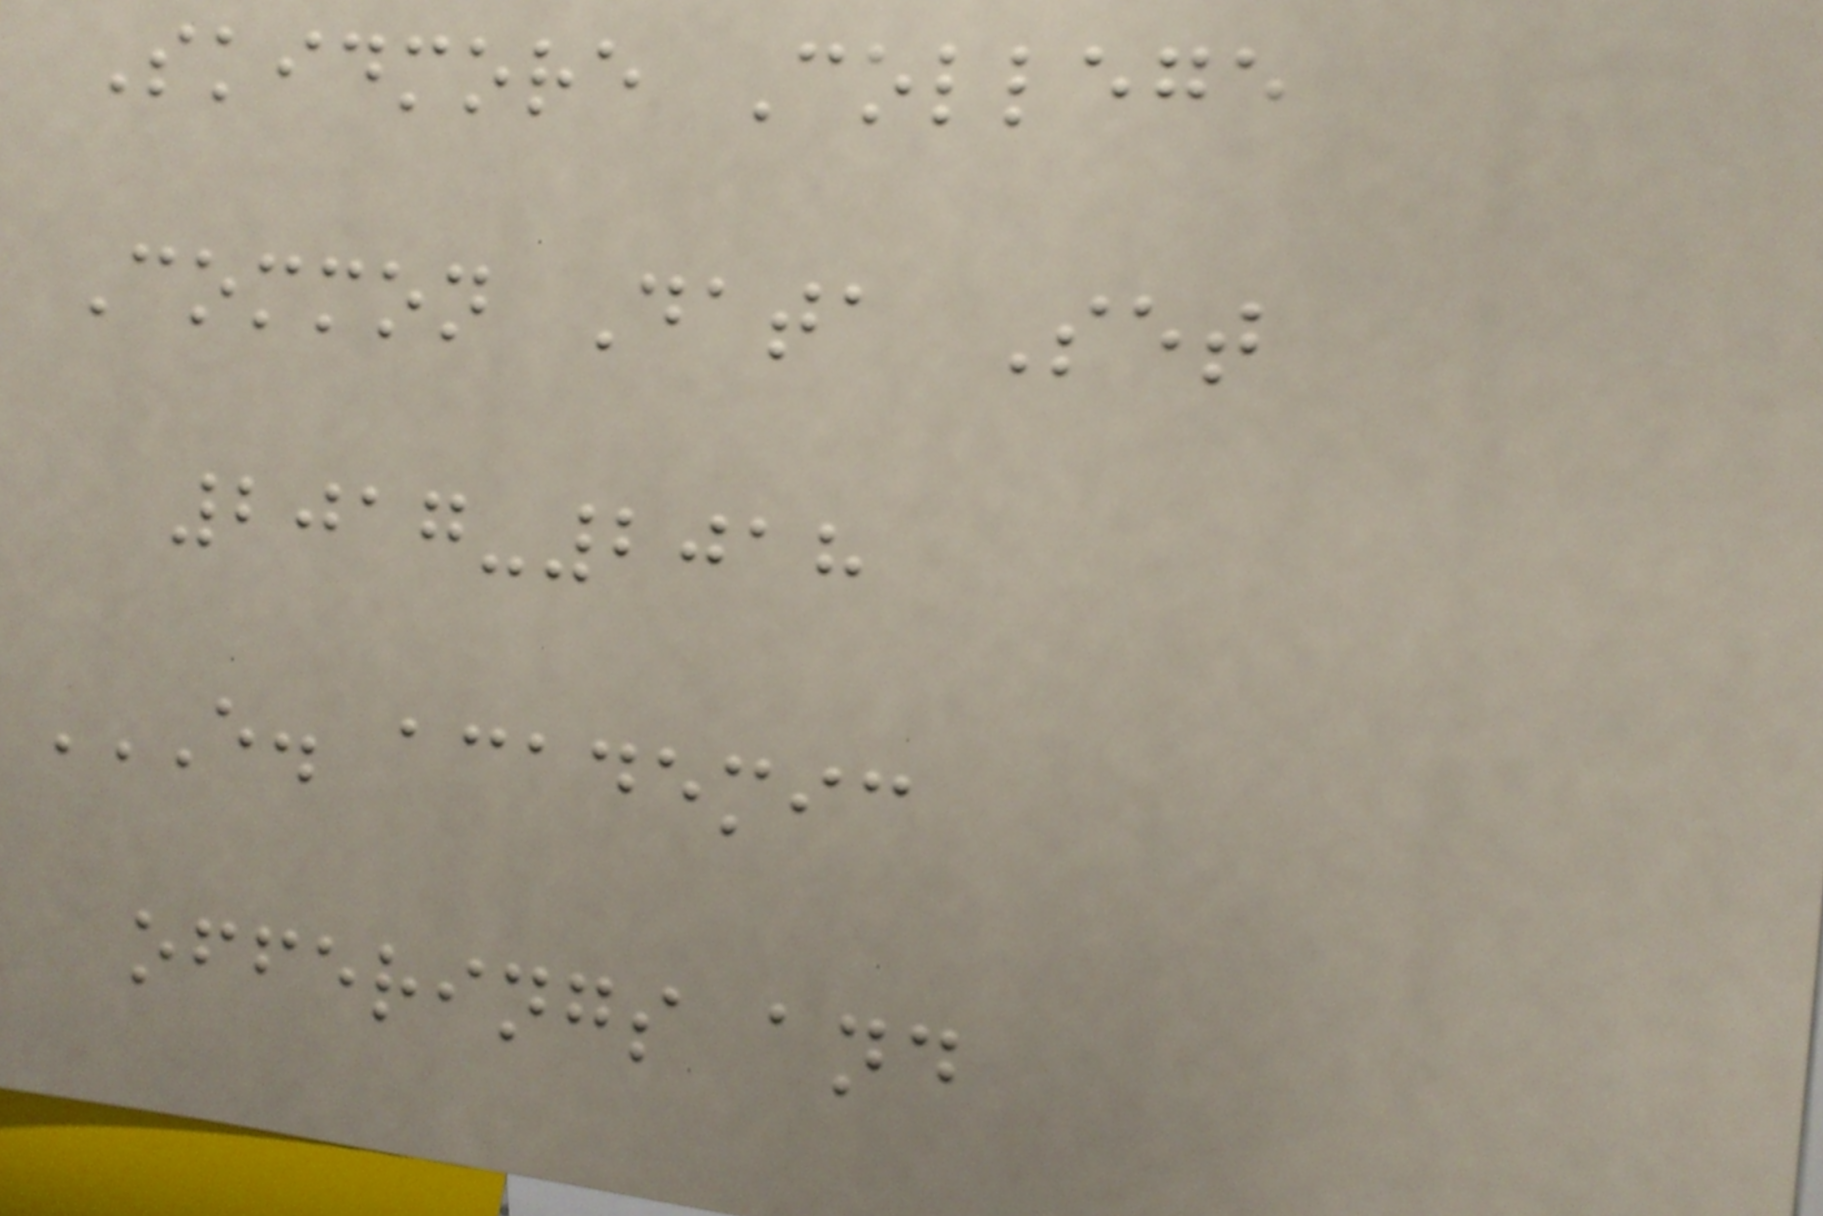Skidmore College
Common Data Set
2017-2018
E. ACADEMIC
OFFERINGS AND
